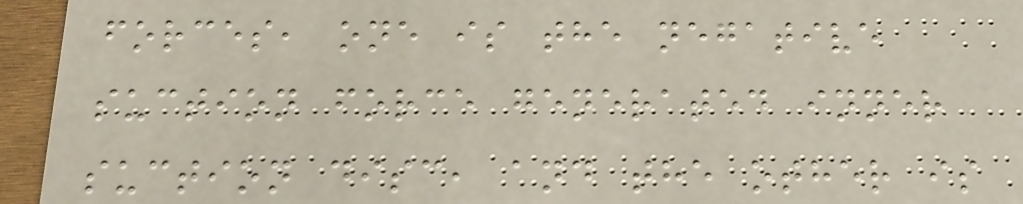forces, one is the negative
suction force generated inner
suction disc, and the other is
